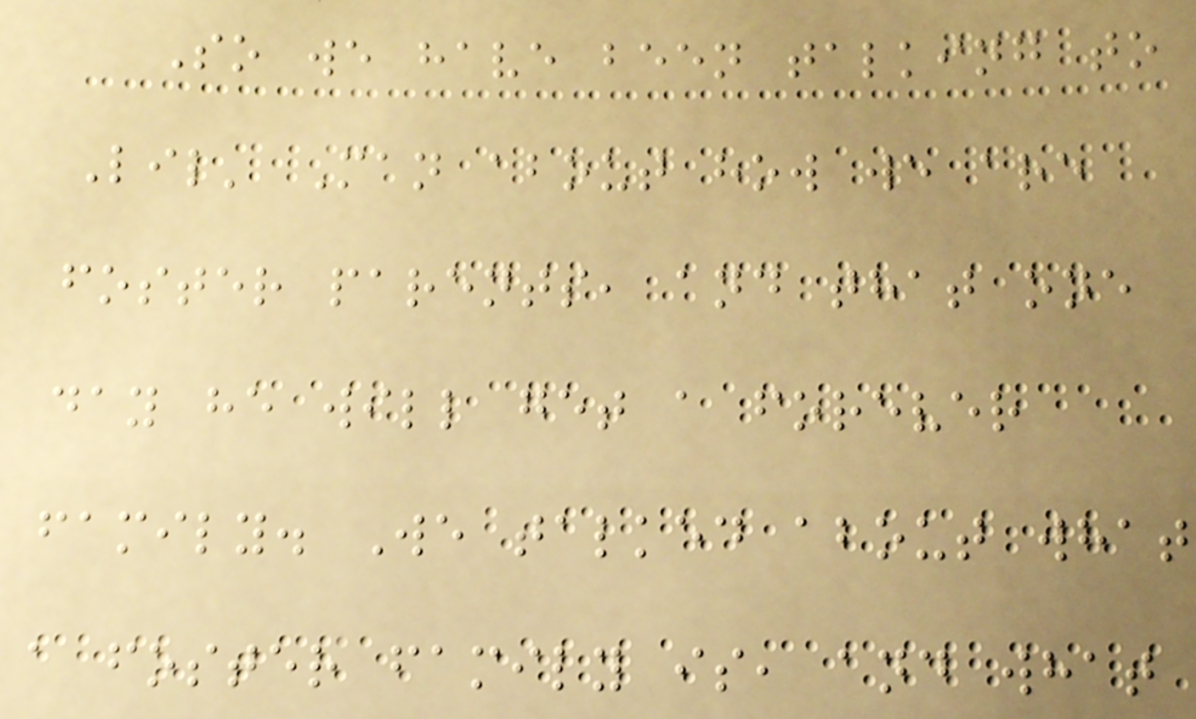So we have been talking to
Lil' Man about how we are
foster parents, and that one
day he will get a forever
family. We talked about what
a foster family is, and what
